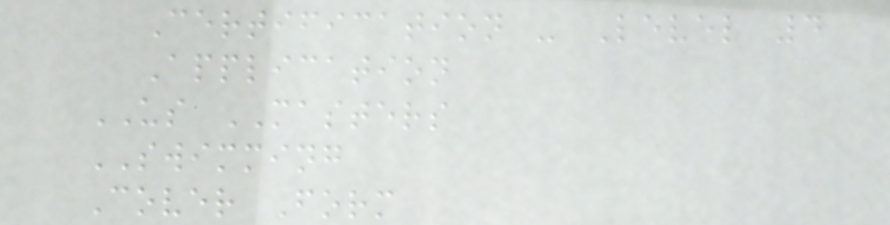Certification - Level 4
Application
US MASTERS
SWIMMING
Cover Form
